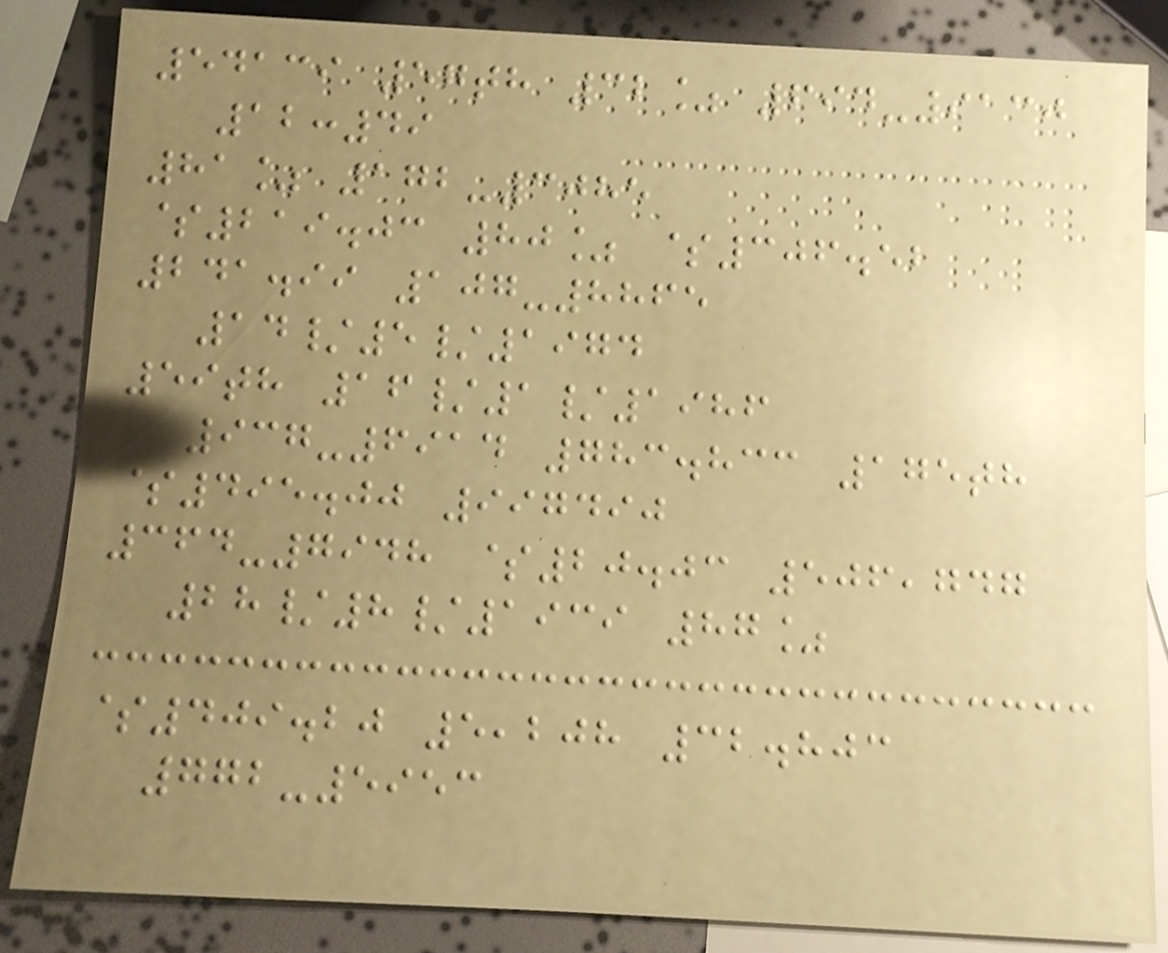54139 57th 32% 694-9130
12:49
81% 172-3085
$219.03 80% $306.52
241.99 107-8865
14/5/1974
59th 16/1/1986
937-6914 783.833 175th
$495.00 997490
364-7948 $20.03 506,747
28/8/1939 87%
$409.20 5,208 32.803
772-5953
